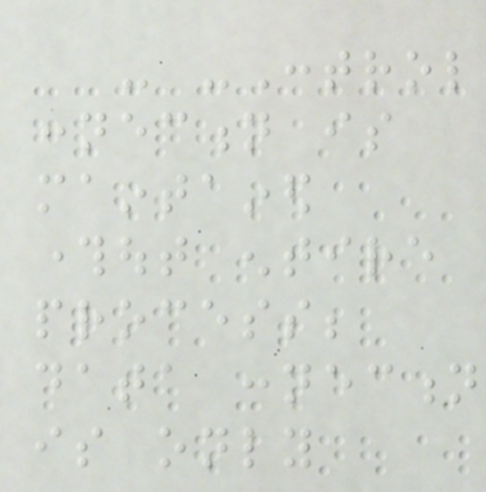- -Control
connection is
maintained
throughout entire
process;
data connection
is only
